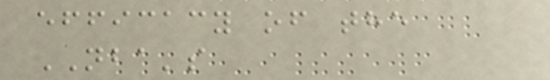efficacy of the
NBA's
